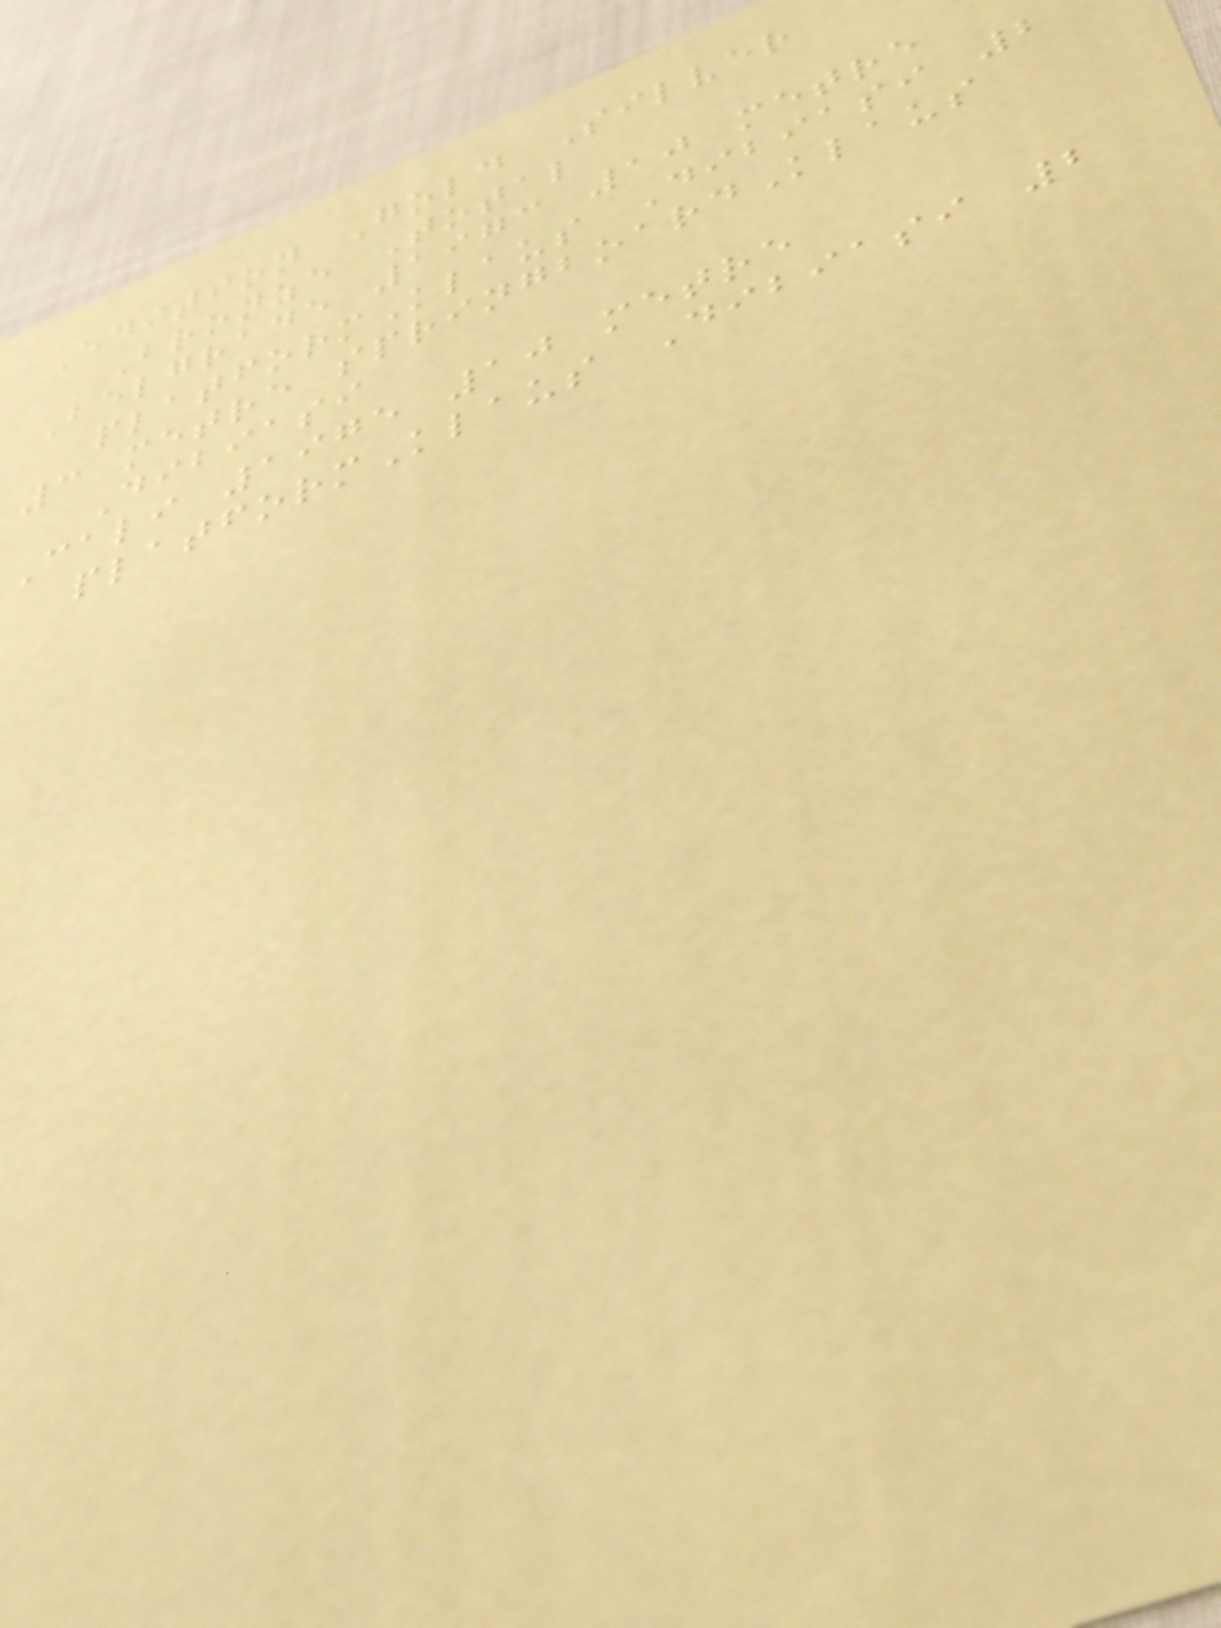Edition Gold Silver
Bronze Total
Belgrade 1973 10 metre
platformKlaus Dibiasi 2
3 metre springboardKlaus
Dibiasi
Cali 1975 10 metre
platformKlaus Dibiasi 2
